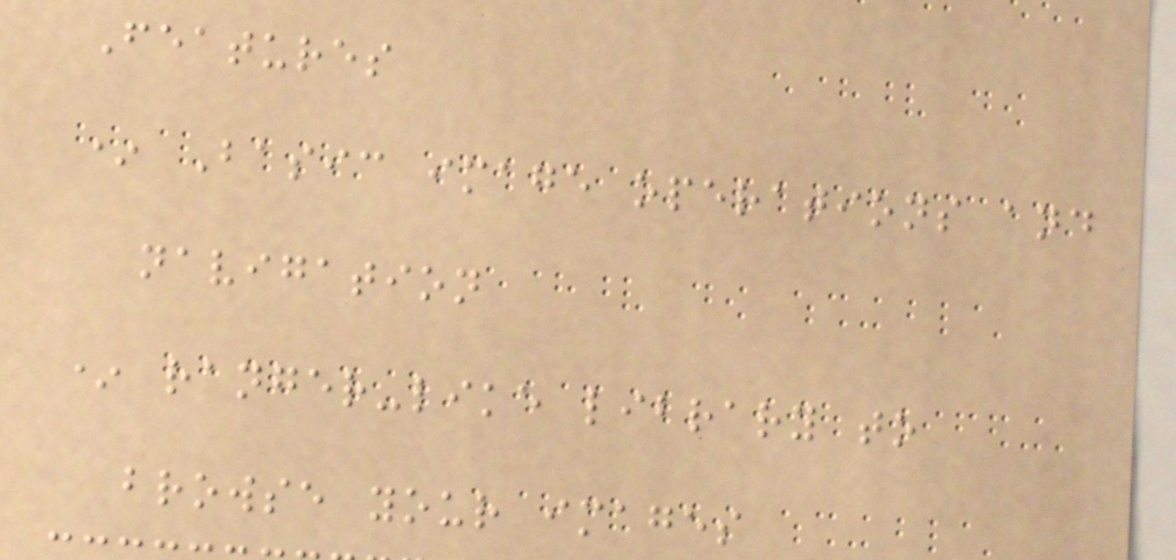Features
* Basic image operations and
navigation
* ranger-like library to
browse your images
